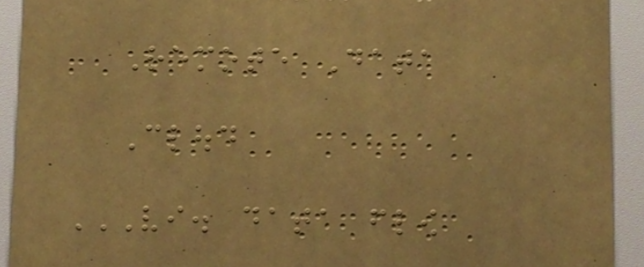Remote Data
Cloud
VI. DATA FLOW
